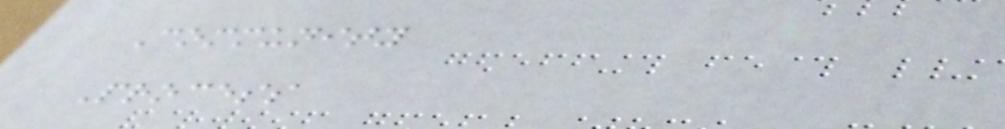Community
Process
